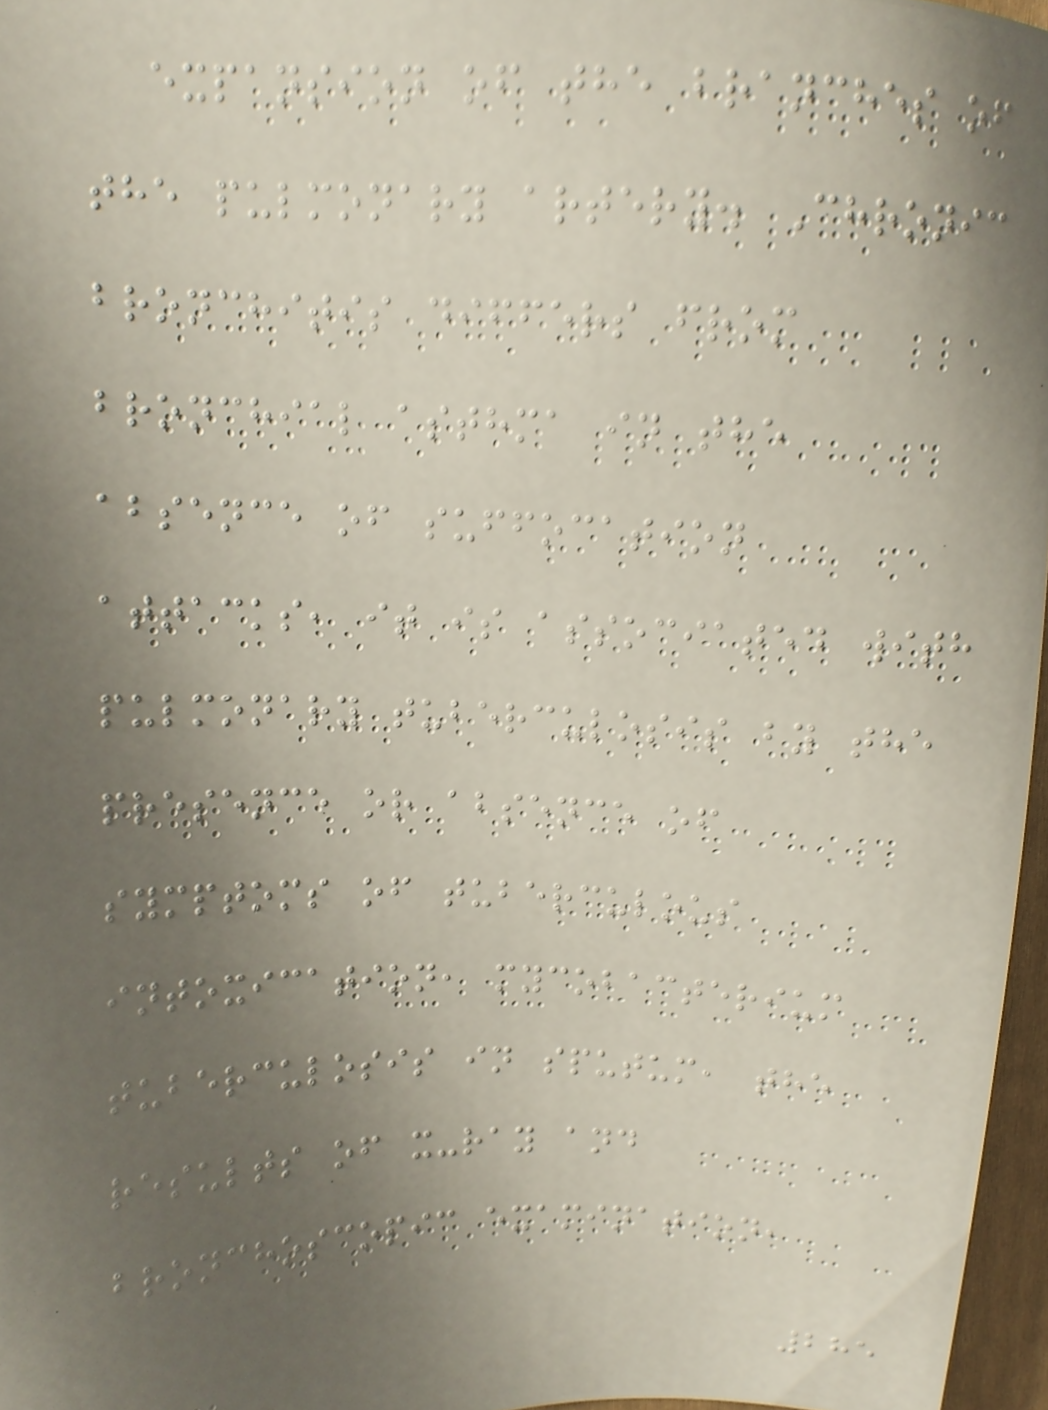expansion of the branches of
the pulmonary artery. Chronic
bronchitis differs from
bronchial asthma in the
absence of suffocation
attacks, it is associated with
pulmonary tuberculosis by the
presence or absence of
symptoms of tuberculous
intoxication, mycobacterium
tuberculosis in sputum, the
results of x-ray and
bronchoscopic examination,
285
